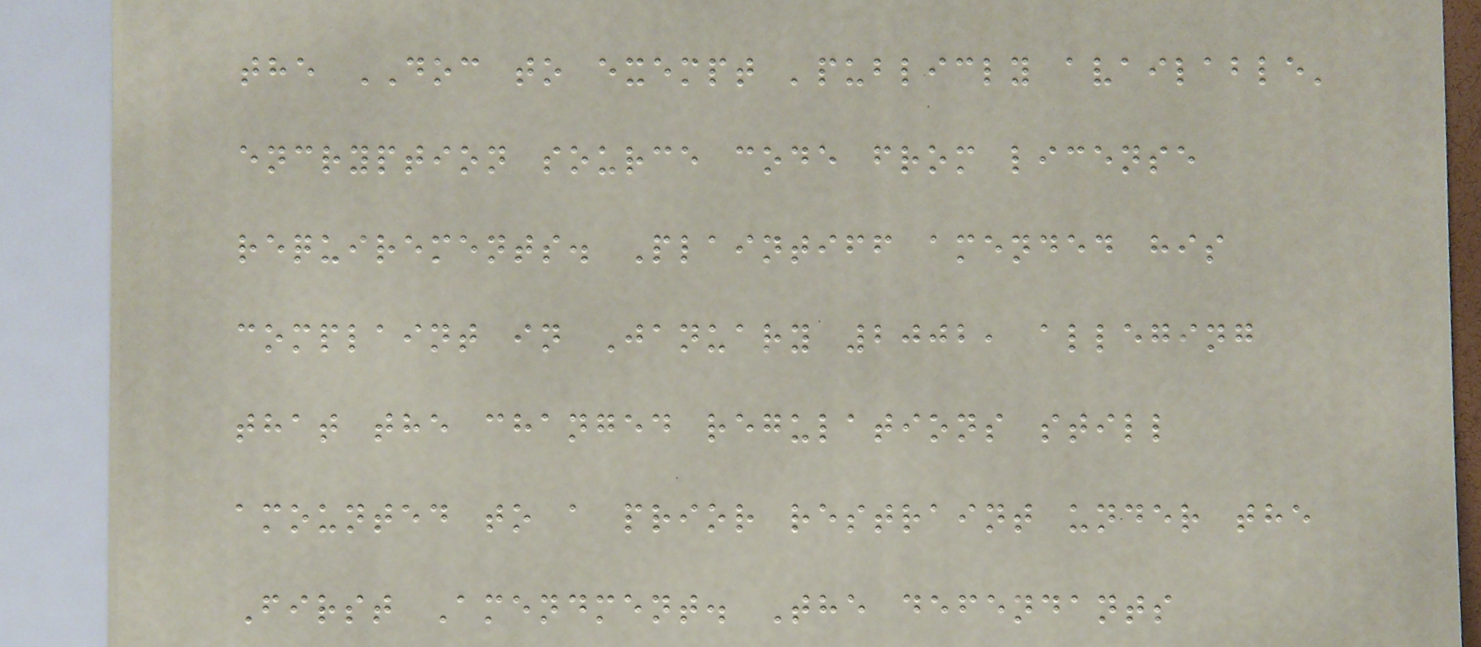the DOC to exempt 'publicly available'
encryption source code from license
requirements. Plaintiff amended his
complaint in January 2002, alleging
that the changed regulations still
amounted to a prior restraint under the
First Amendment. The defendants
